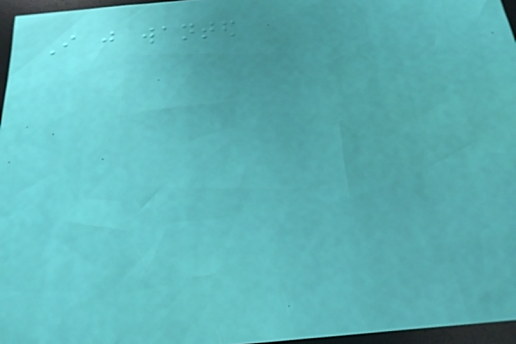I just wanted
